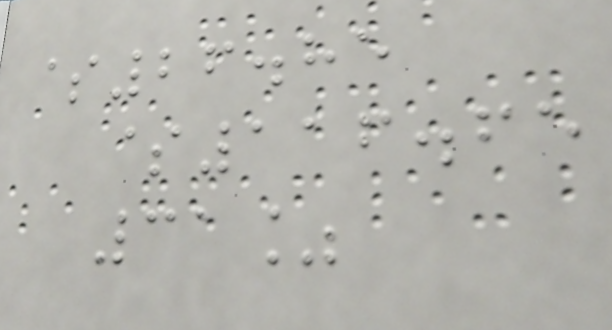$26.85
$116.65
31%
